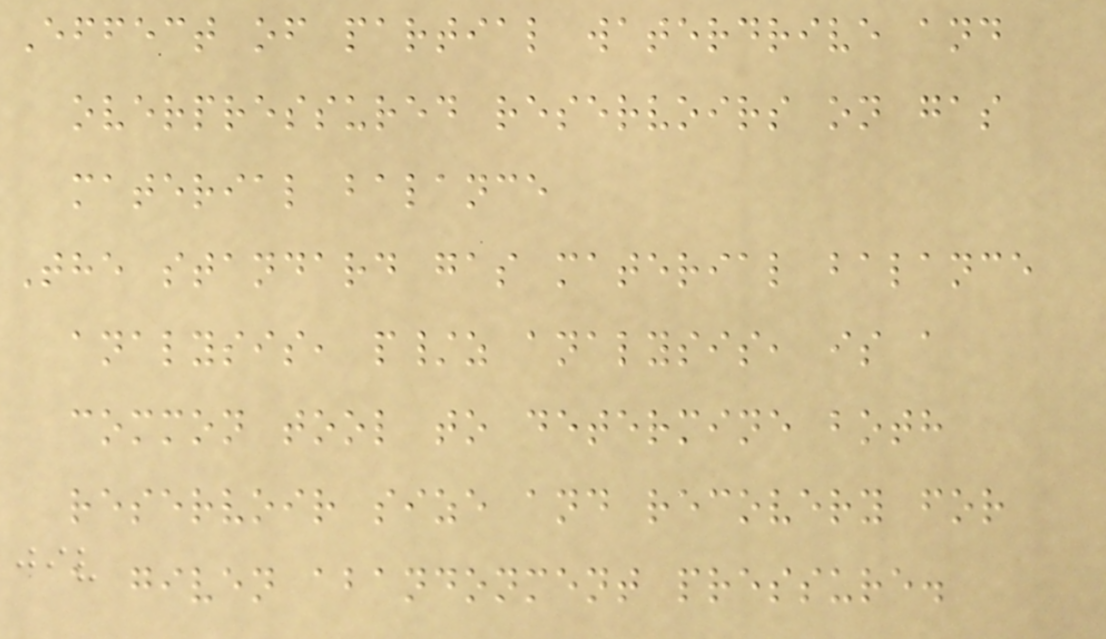Effect of partial waterdrive and
overpressured reservoirs on gas
material balance
The standard gas material balance
analysis, p/z analysis, is a
common tool to determine both
reservoir size and recovery for
a given abandonment pressure.
